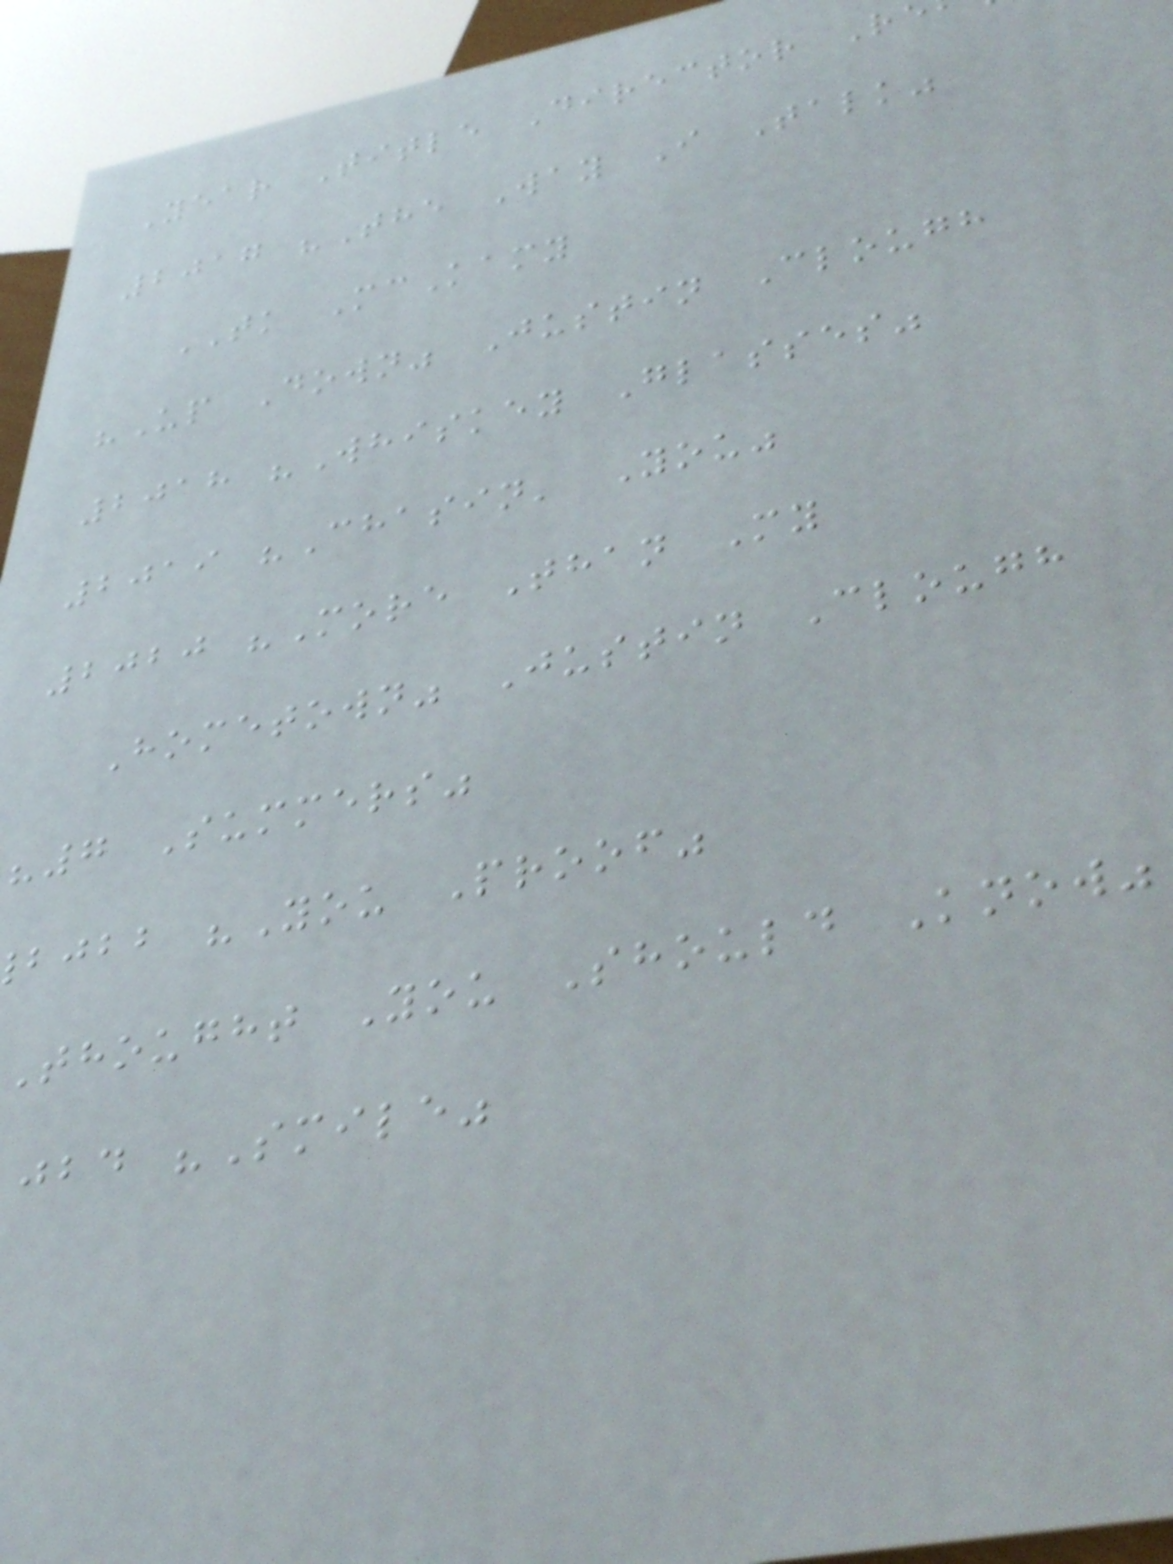Year Title Director R
2017 "The Way I Talk"
TK McKamy
"Up Down" Justin Clough
2018 "Whiskey Glasses"
2019 "Chasin' You"
2020 "More Than My
Hometown" Justin Clough
"7 Summers"
bjbb "You Proof"
Thought You Should Know"
jbd "Smile"
